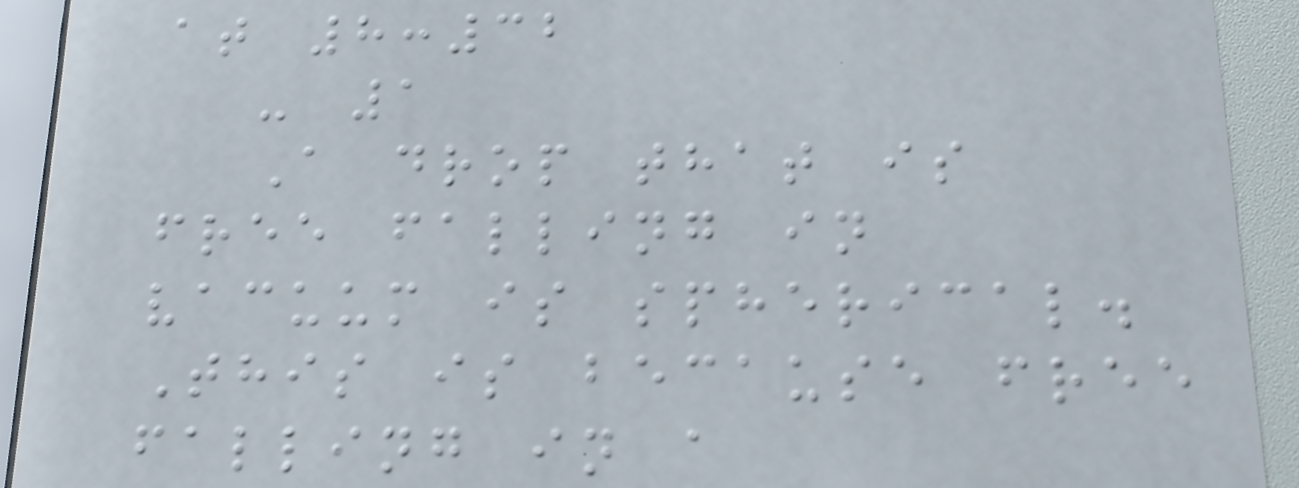at 8:32
- 1
A drop that is
free falling in
vacuum is spherical.
This is because free
falling in a
